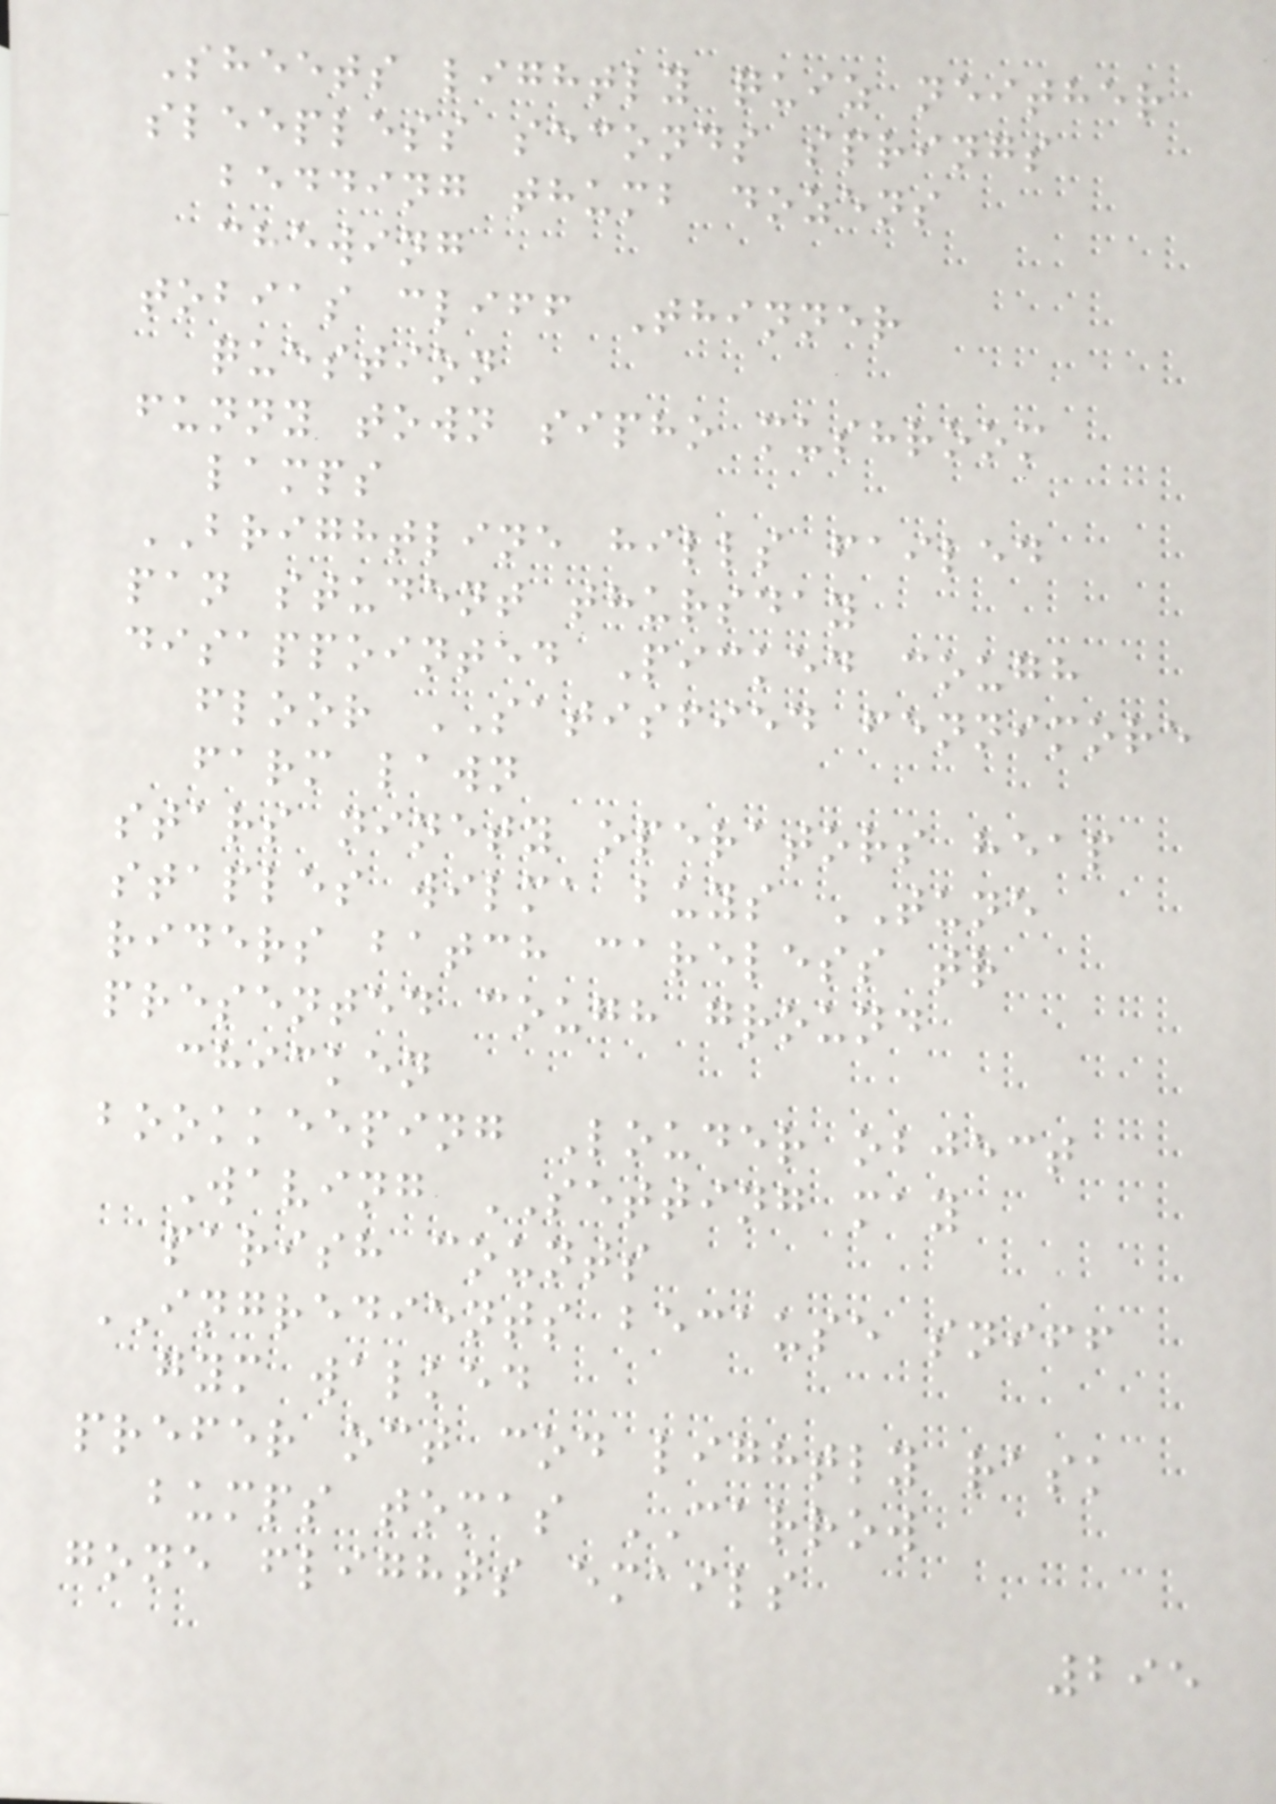Sheets lightly quiz neither
sleepless seconds springs
bedding thumb dozens
chewing
tobias cliff Thinner
question
funny town sipho mushroom
lamps
BRIGHTLINE hills failed
pan student thursday
disappointed Picked cough
floor SATISFIED fennimore
farm lawn
stars ninety operators heap
staples wilma buys TUNE
riders batch careless tr
presented cough ground
chicken
bookkeeping Louder object
Waving SETTING may
parish counts
INGREDIENTS because sniff
gym walked
prefer oct cod lightly rask
bumps tomas CARROW
gone flights emails
295
